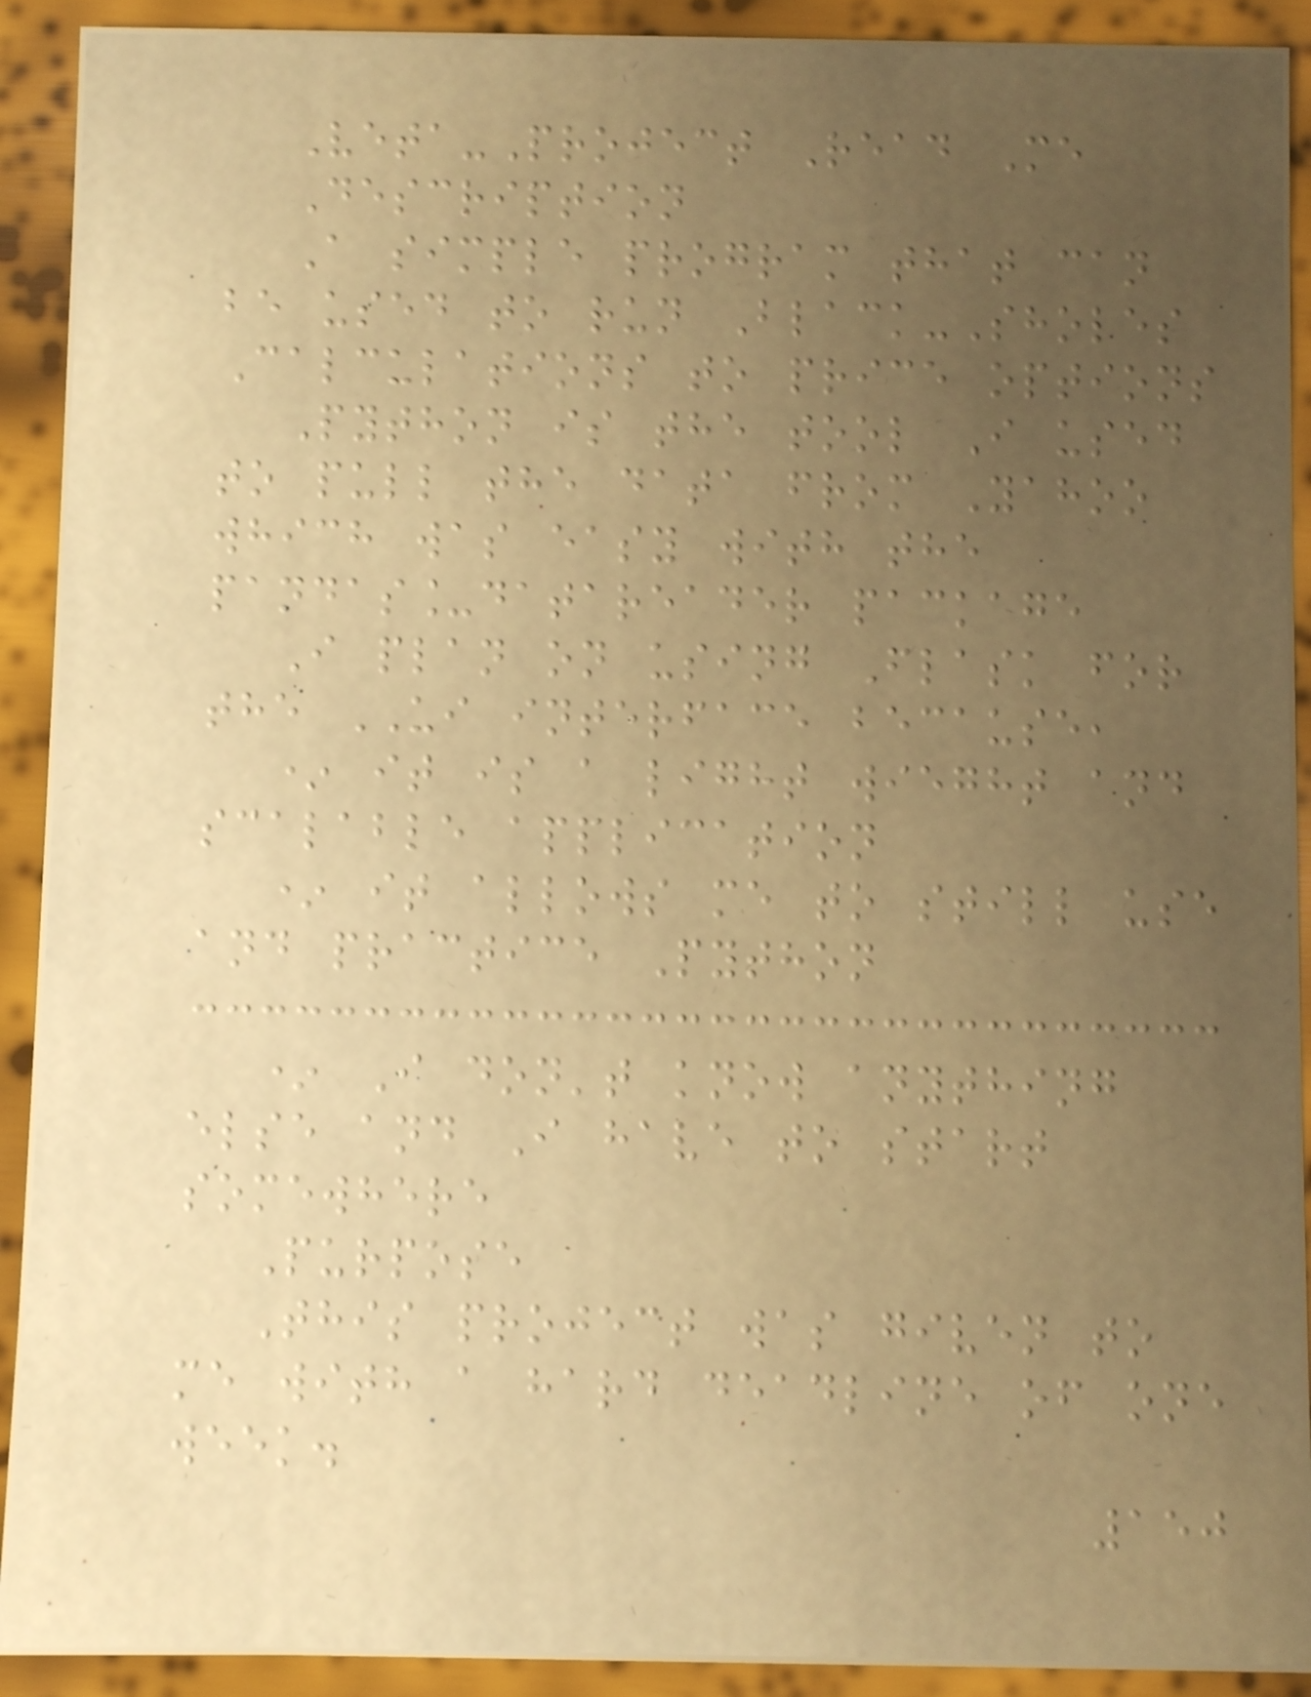Veta-Project Read Me
Description
A simple program that can
be used to run Black-Sholes
Calculations to price options
Python is the tool I used
to pull the data from Yahoo
which was easy with the
pandas_datareader package
I plan on using Flask for
the UI interface because,
* it is a light wieght and
scalable application
* it allows me to still use
and practice Python
* I don't know anything
else and I have to start
somewhere
Purpose
This project was given to
me with a hard deadline of one
week.
150
